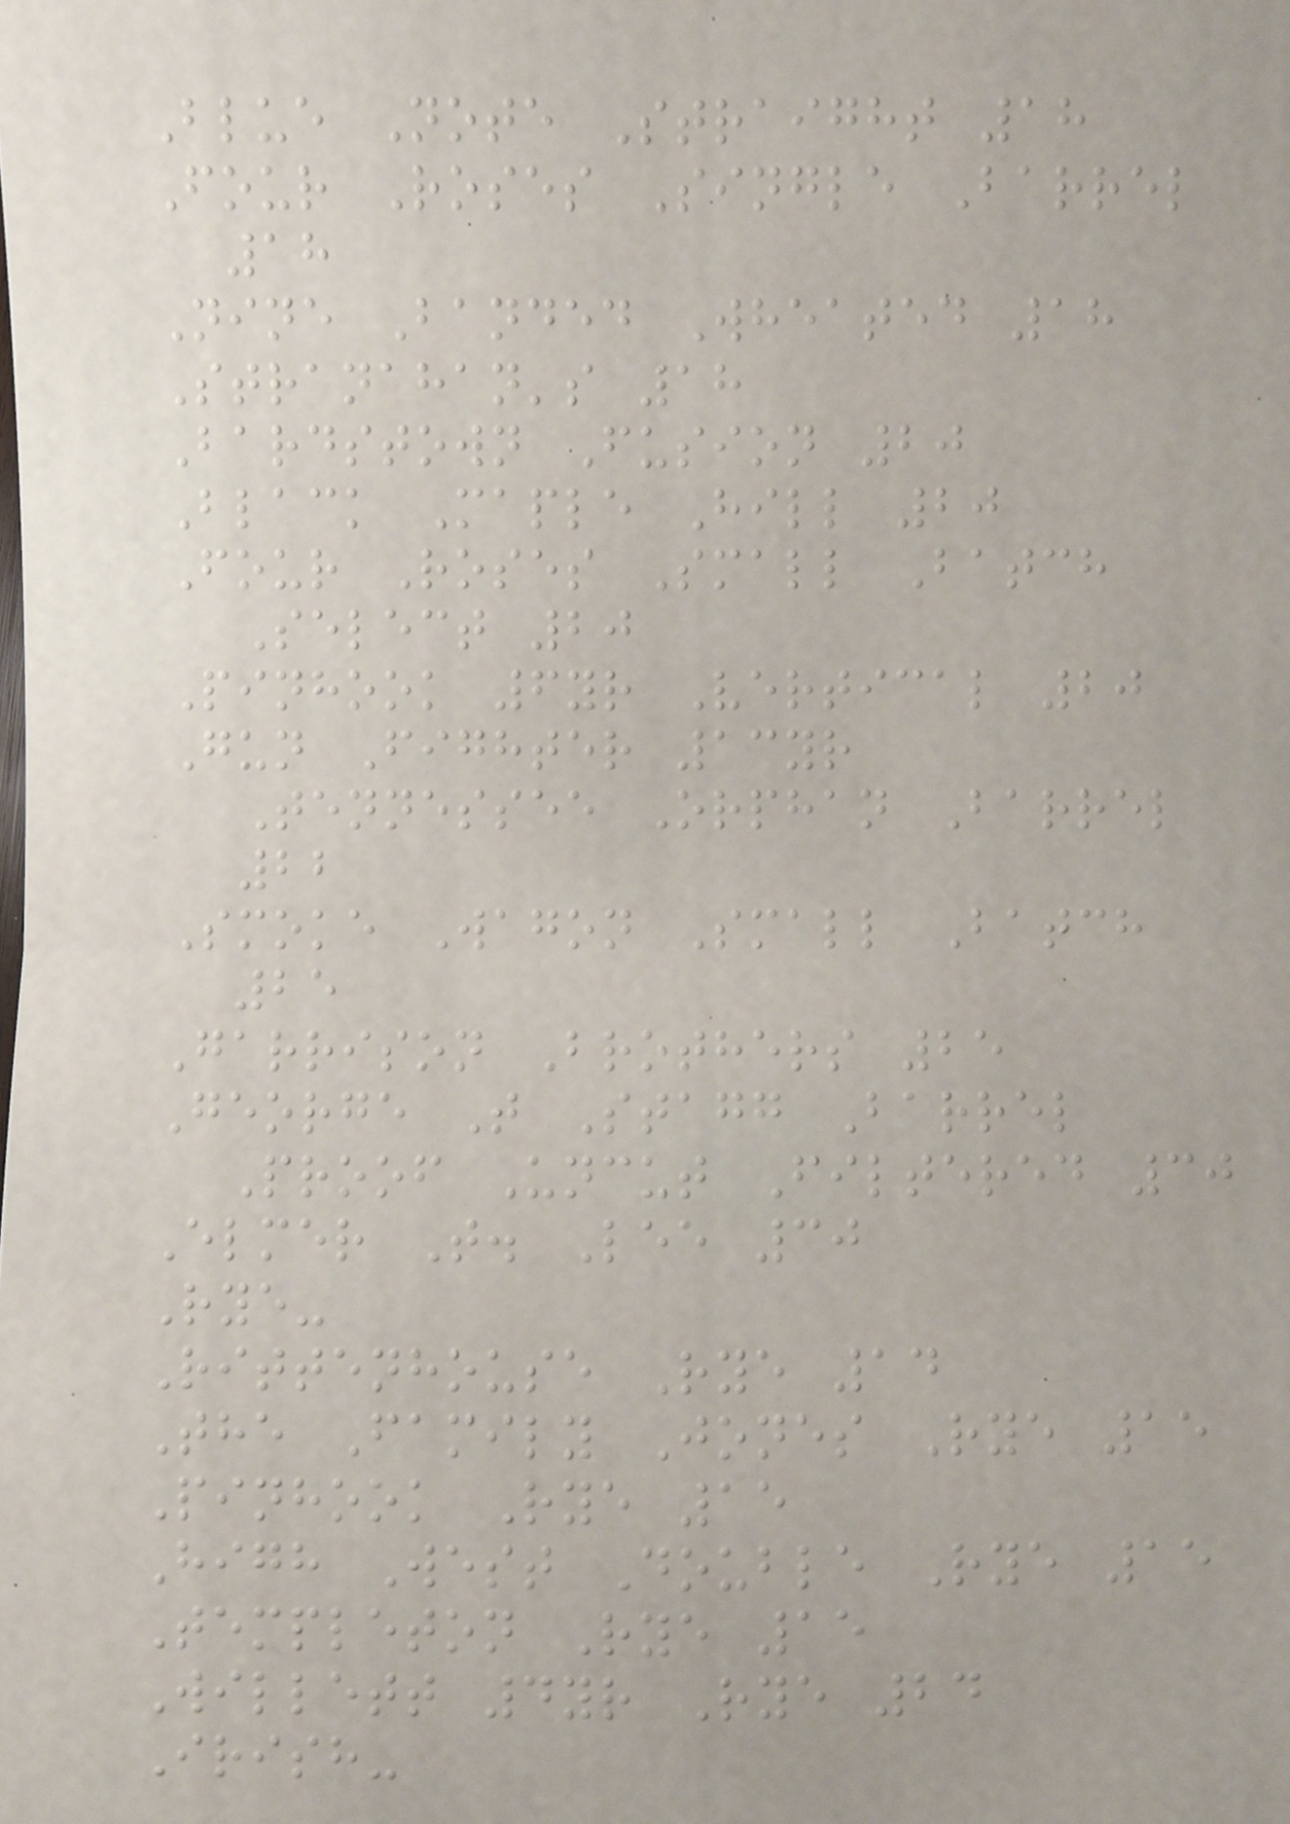Blue Note Straight 18
Four Roses Single Barrel
18
Nine Banded Wheated 18
Stranahan's 18
Bardstown Fusion 20
Black Maple Hill 20
Four Roses Small Batch
Select 20
Pinhook 6yr Vertical 20
Gun Fighter 13yr
Tennessee Orphan Barrel
22
Smoke Wagon Small Batch
25
Garrison Brothers 25
George T Stagg Barrel
Proof Uncut Filtered 30
Elmer T. Lee 30
Rye-
Rittenhouse Rye 14
The Family Jones Rye 15
Pinhook Rye 15
High West Double Rye 15
Templeton Rye 15
Willett 4yr Rye 24
Irish-
